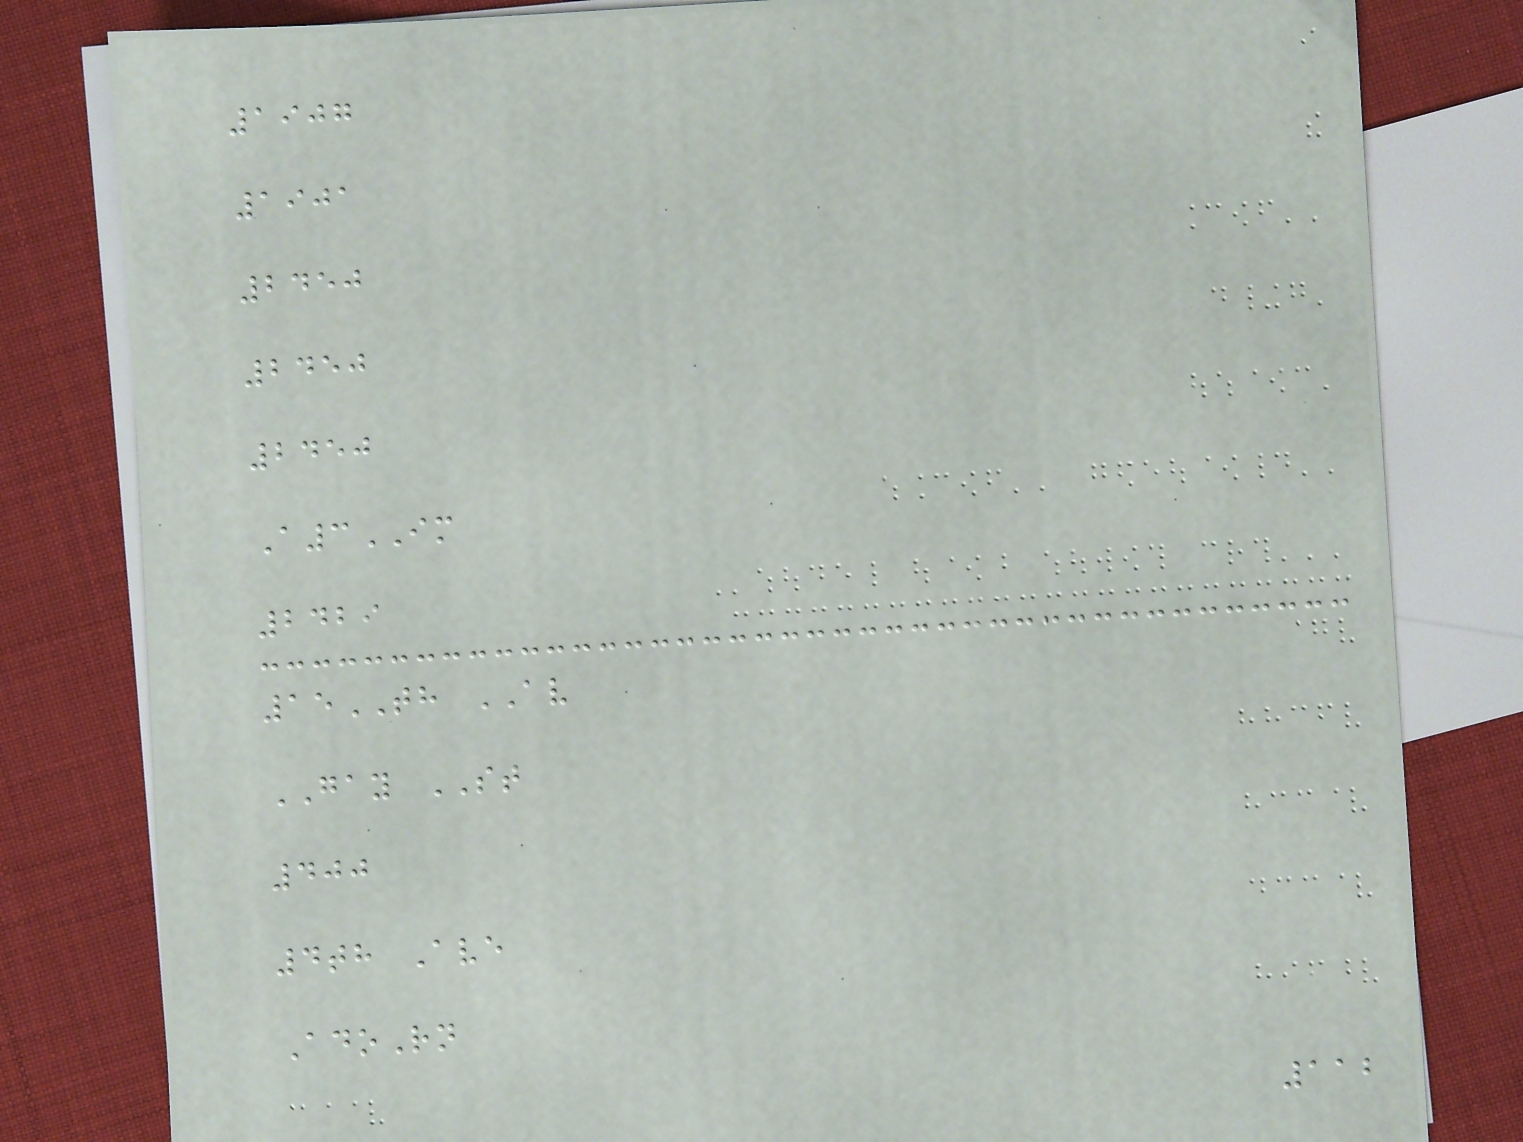1907
1901
2450
2450
2450
A3IM
2429
15TH AV
GAY ST
400
4th Ave
AdoRn
112
